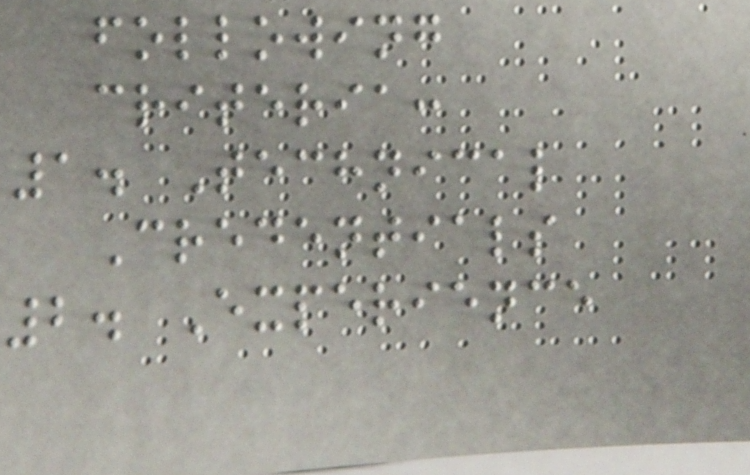following
criteria:
1. Technical
Credentials
2. Experience
